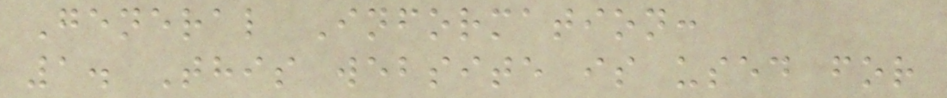General Information:
1. This website is used for
